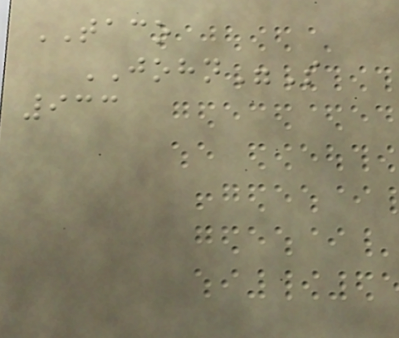TACO
JOHN"S
933
